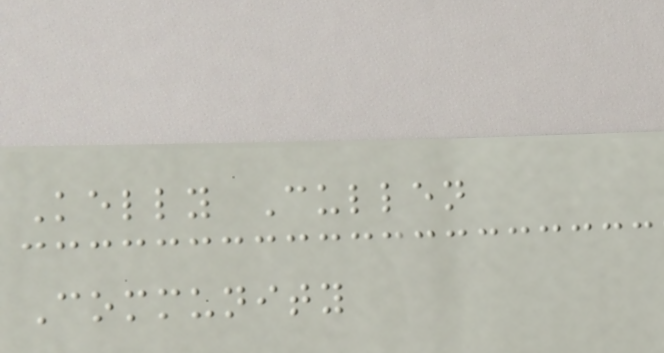Kelly Cullen
Community
